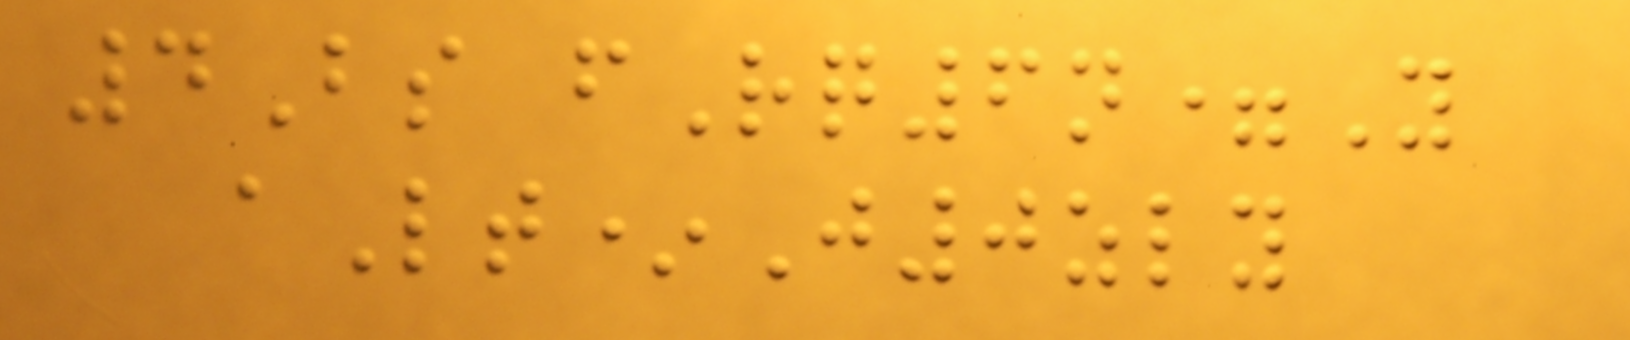4Bs fRq6n=Y
aLt*J0zly
